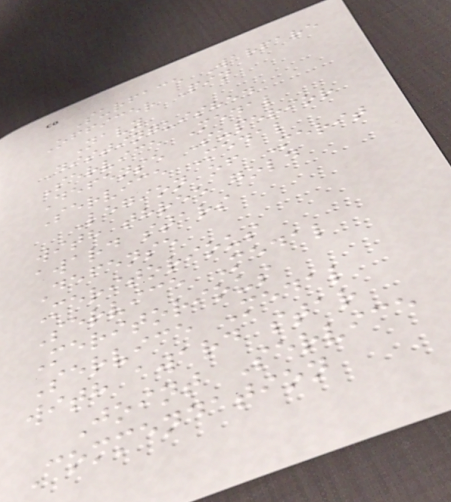Surface Warfare
Officer Pin
Navy
Distinguished
Service Medal
Defense Superior
Service Medal
Legion of Merit
with three gold
award stars
Defense
Meritorious
Service Medal
Meritorious
Service Medal
with award star
Joint Service
Commendation
